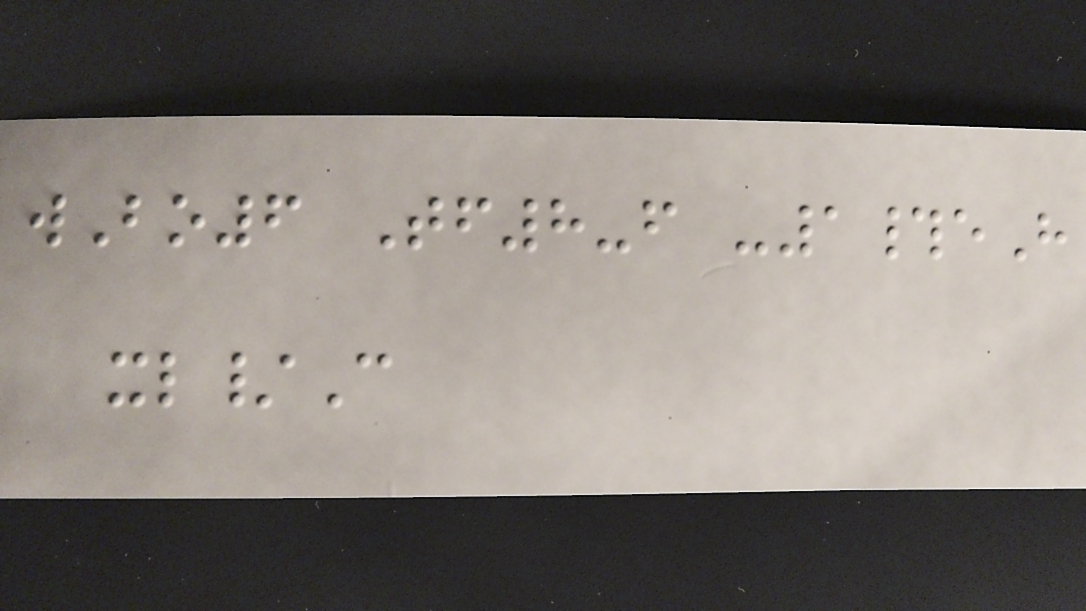wBo6 Tf8-f -1#eH
xl/C
